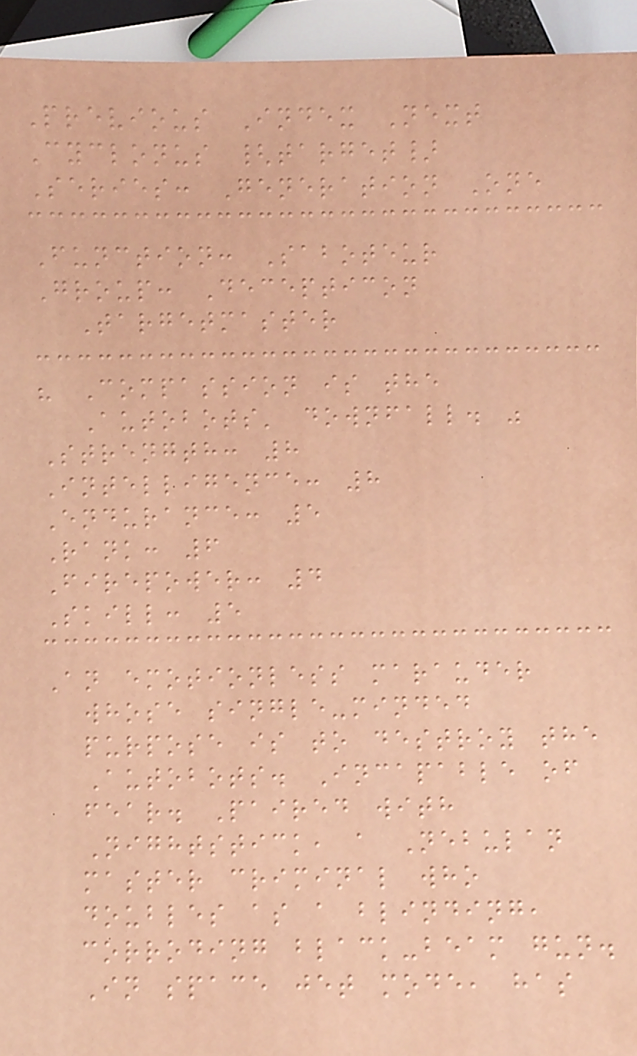Previous Index Next
Cyclonus {target}
Series: Generation One
Function: Saboteur
Group: Decepticon
Targetmaster
" Compassion is the
Autobots' downfall. "
Strength: 8
Intelligence: 8
Endurance: 5
Rank: 6
Firepower: 4
Skill: 5
An emotionless marauder
whose single-minded
purpose is to destroy the
Autobots. Incapable of
fear. Paired with
Nightstick, a Nebulan
master criminal who
doubles as a blinding,
corroding black-beam gun.
In space jet mode, has
